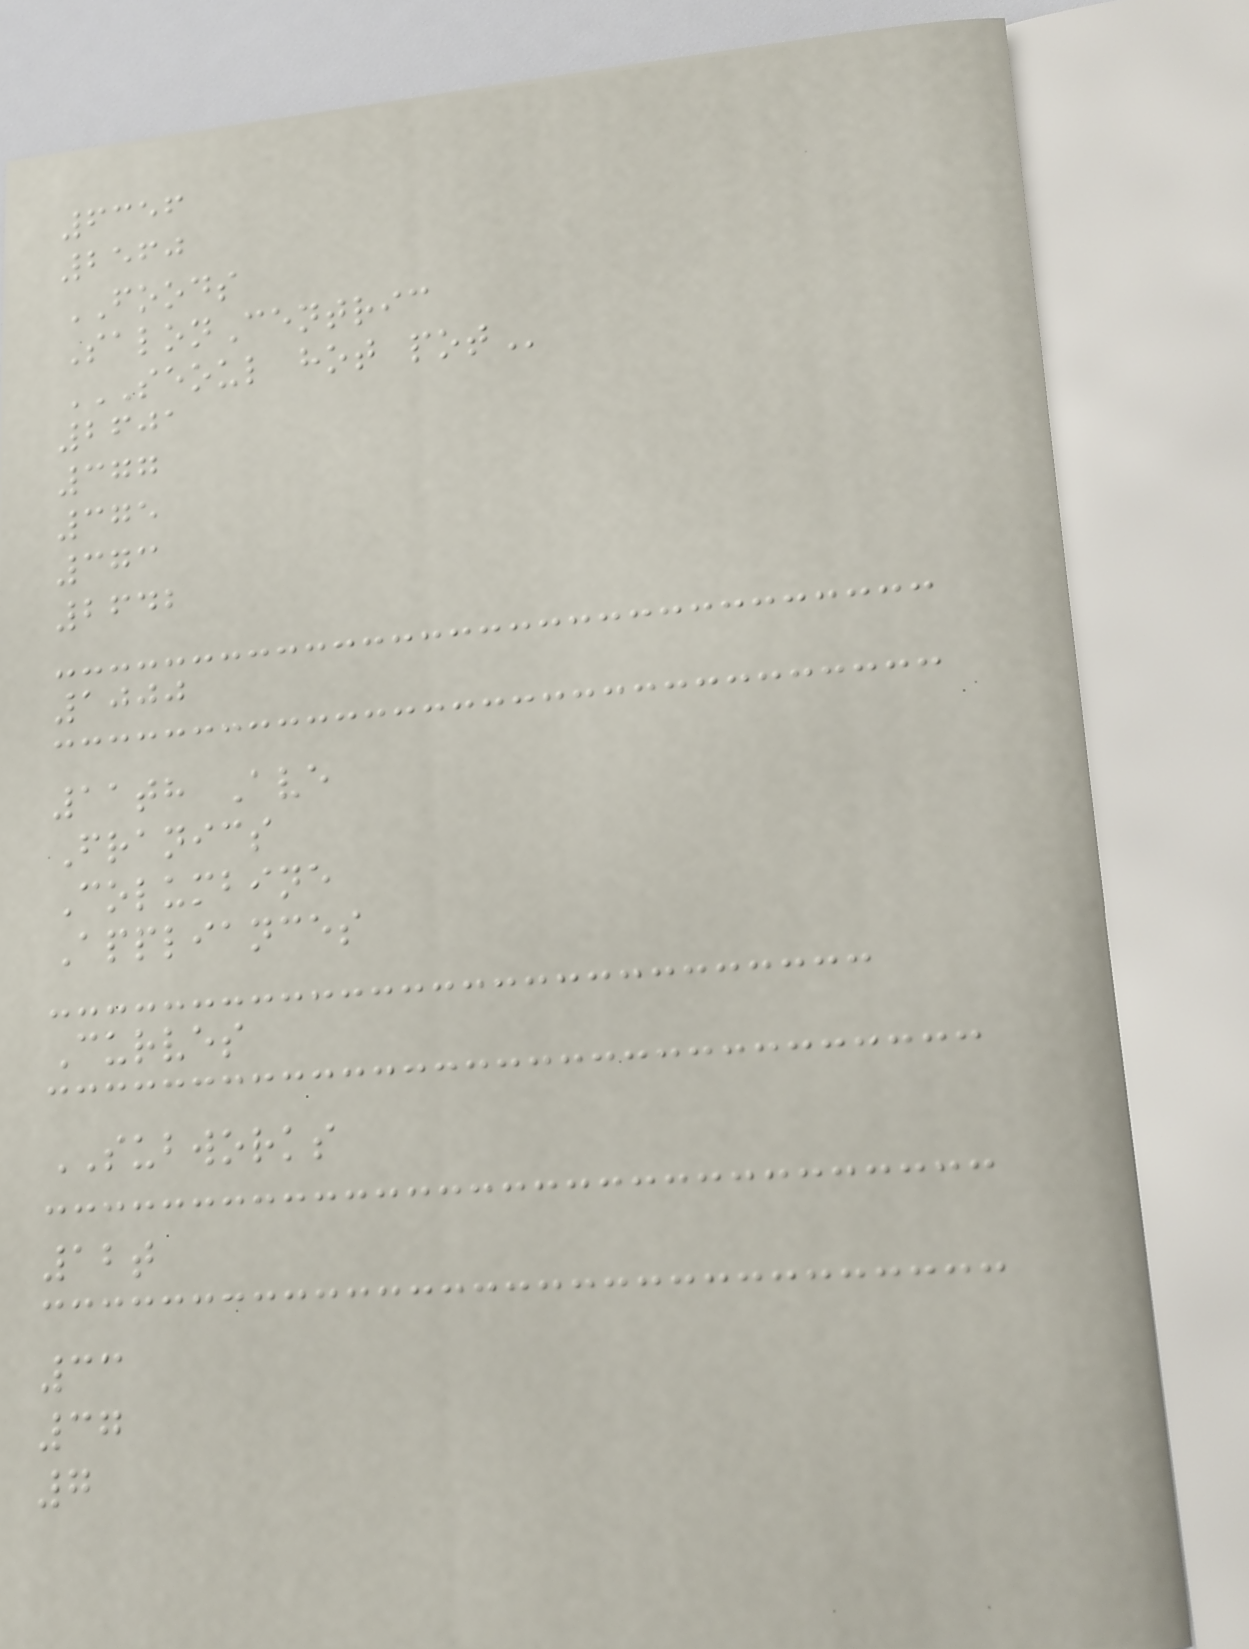6356
2560
FOODS
SalonCentric
SEOUL HOT POT
2601
377
375
373
2642
1000
11th Ave
Franics
Columbine
Appliances
Curves
SUBWORKS
12t
33
37
7
